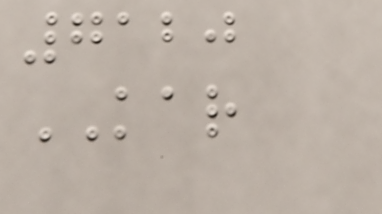7120
KAR
